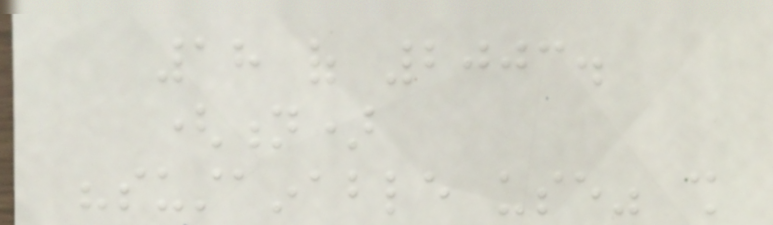18 of 2003.
(n)
"sustainable use" shall
